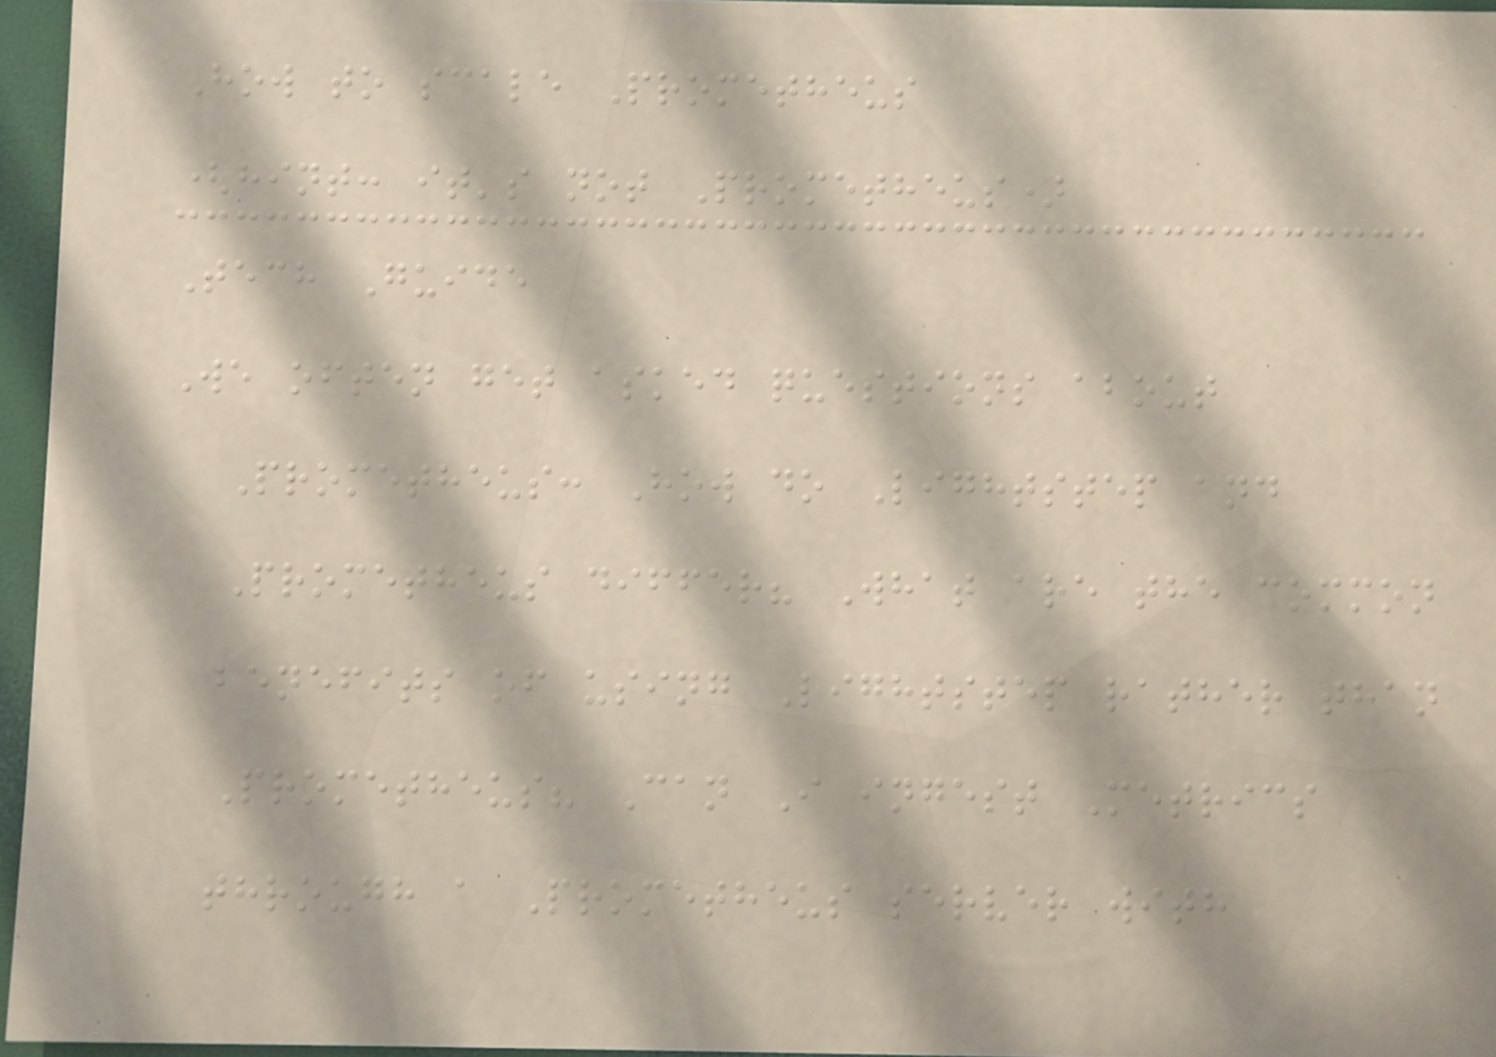How to scale Prometheus
(hint: it's not Prometheus)
Tech Guide
We often get asked questions about
Prometheus: How do Lightstep and
Prometheus differ? What are the common
benefits of using Lightstep rather than
Prometheus? Can I ingest Metrics
through a Prometheus server with
